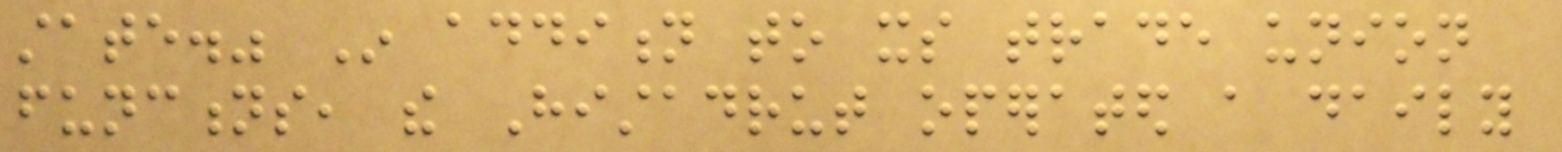state." In addition to its trade union
functions, the Histadrut operated a daily
